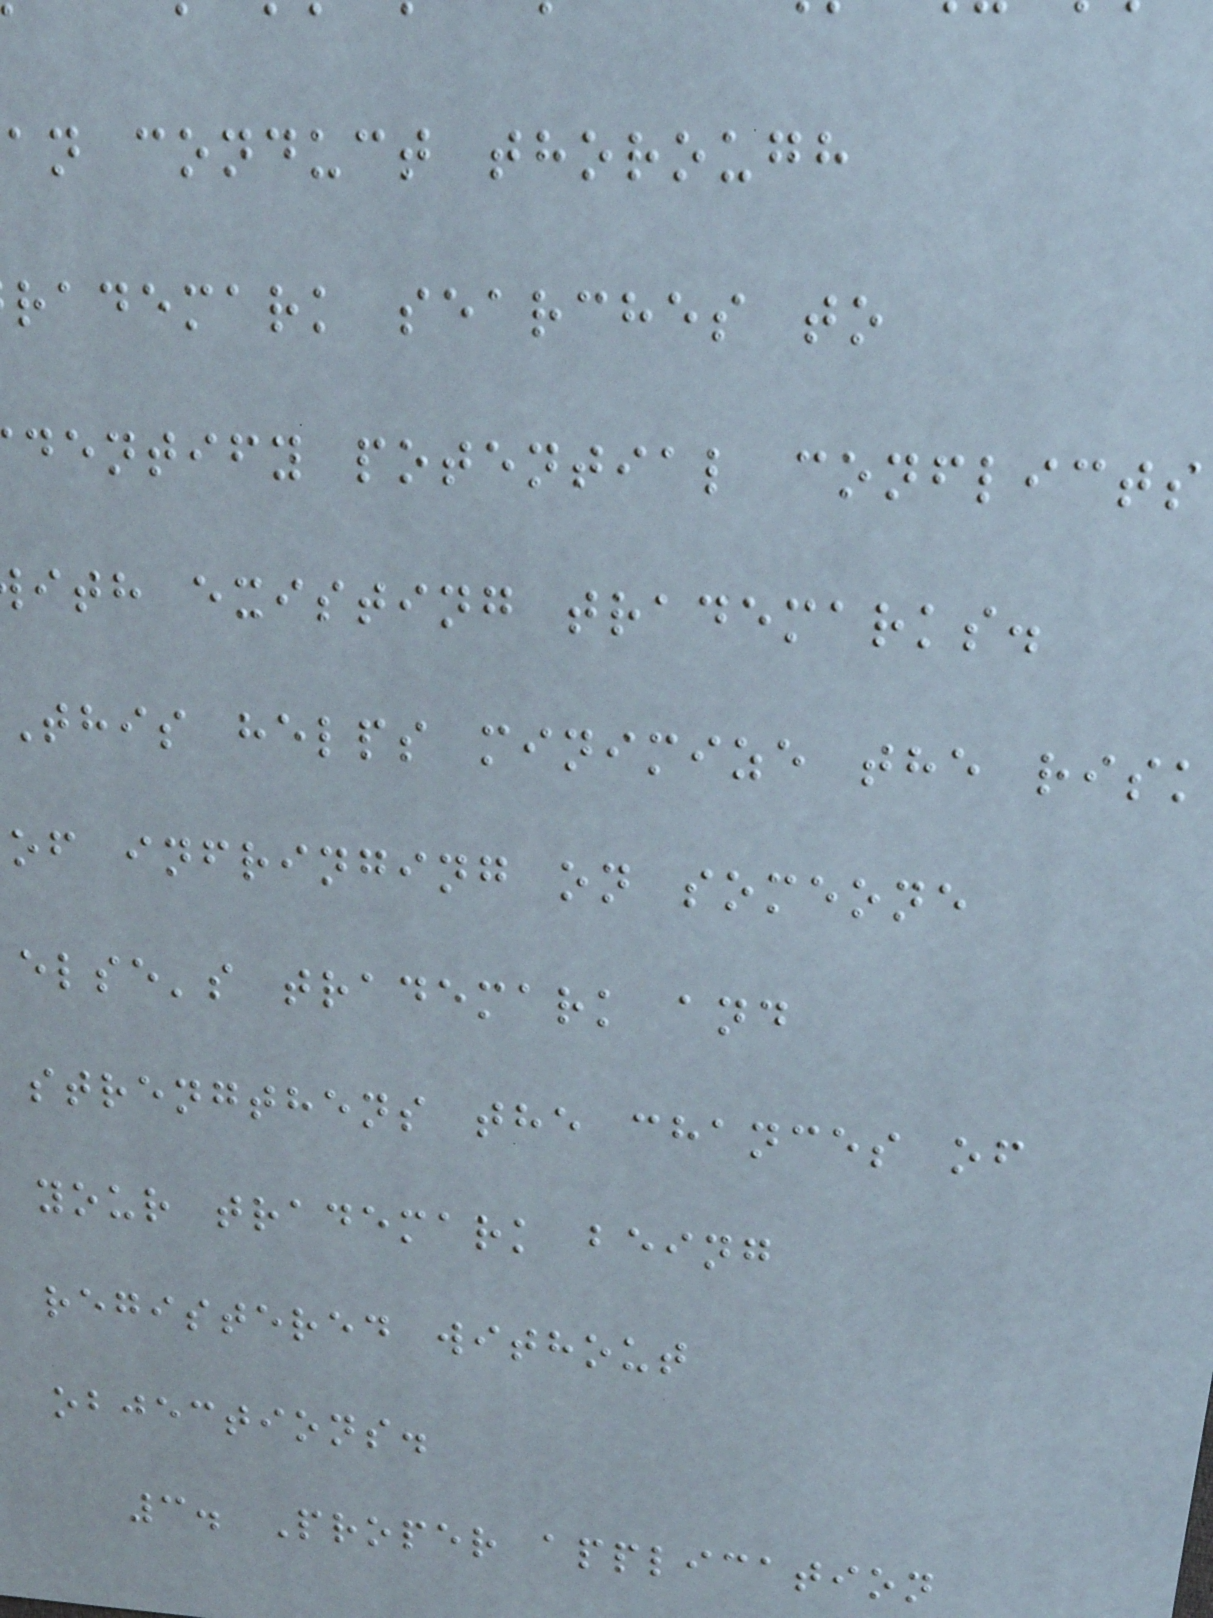an conduct thorough
rademark searches to
dentify potential conflicts
ith existing trademarks.
This helps minimize the risk
of infringing on someone
else's trademark and
strengthens the chances of
your trademark being
registered without
objections.
3. Proper application
